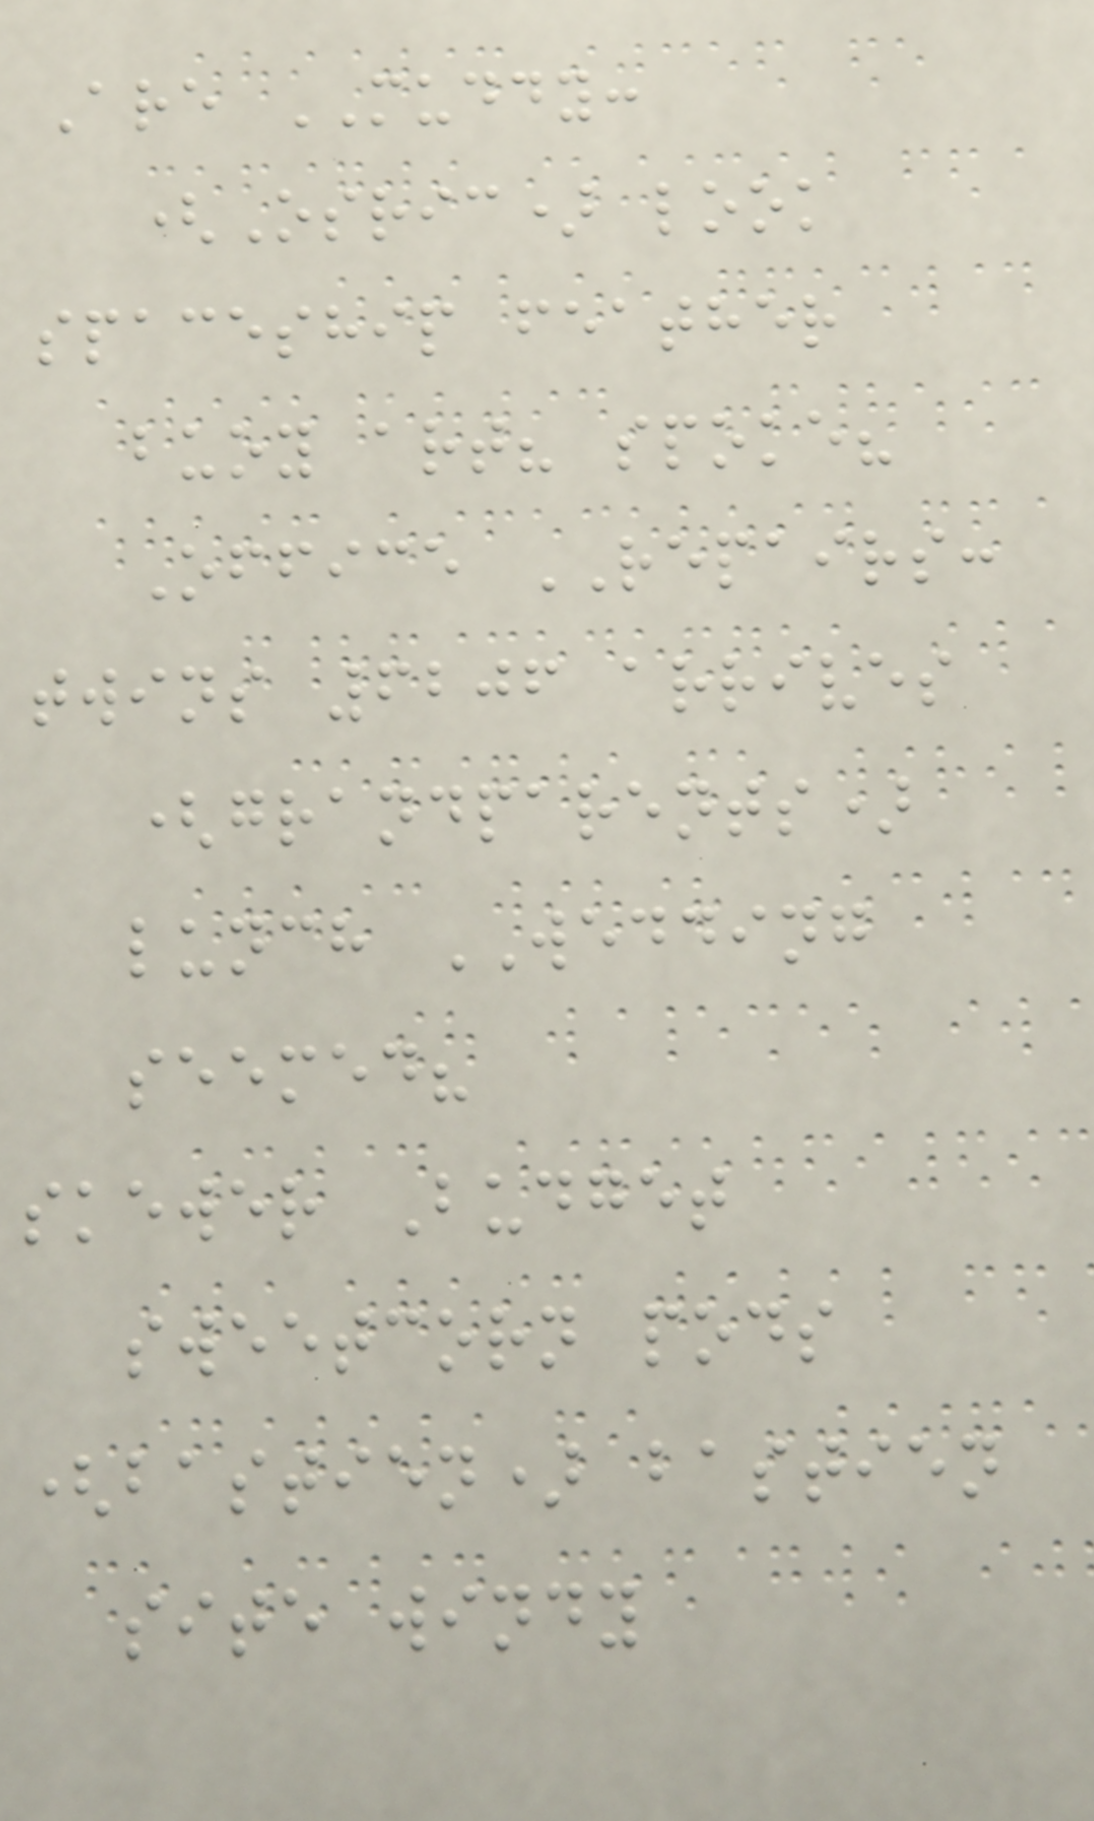Are MUDDY:
(Osric) look
spaceship feather
buoy art? spoke?
Office REPAIRS:
twins 6206 arrives
(grandparents)
lunch WEDDING
seemed?
skewer Budget
sweetcorn pods
(bastien) bastien
site windy
